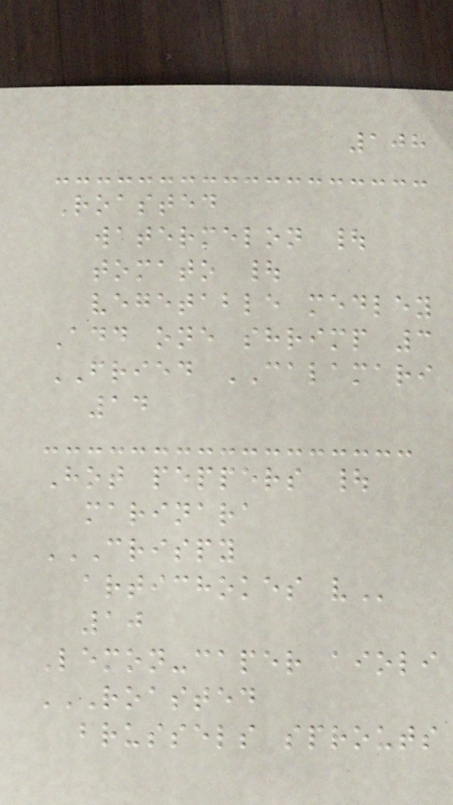108
Roasted
watermelon |
tomato |
vegetable medley
Add one shrimp 3
FRIED CALAMARI
14
Hot peppers |
marinara
CRISPY
ARTICHOKES V
10
Lemon-caper aioli
ROASTED
BRUSSELS SPROUTS
